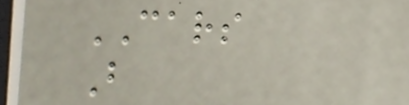CARS
B
